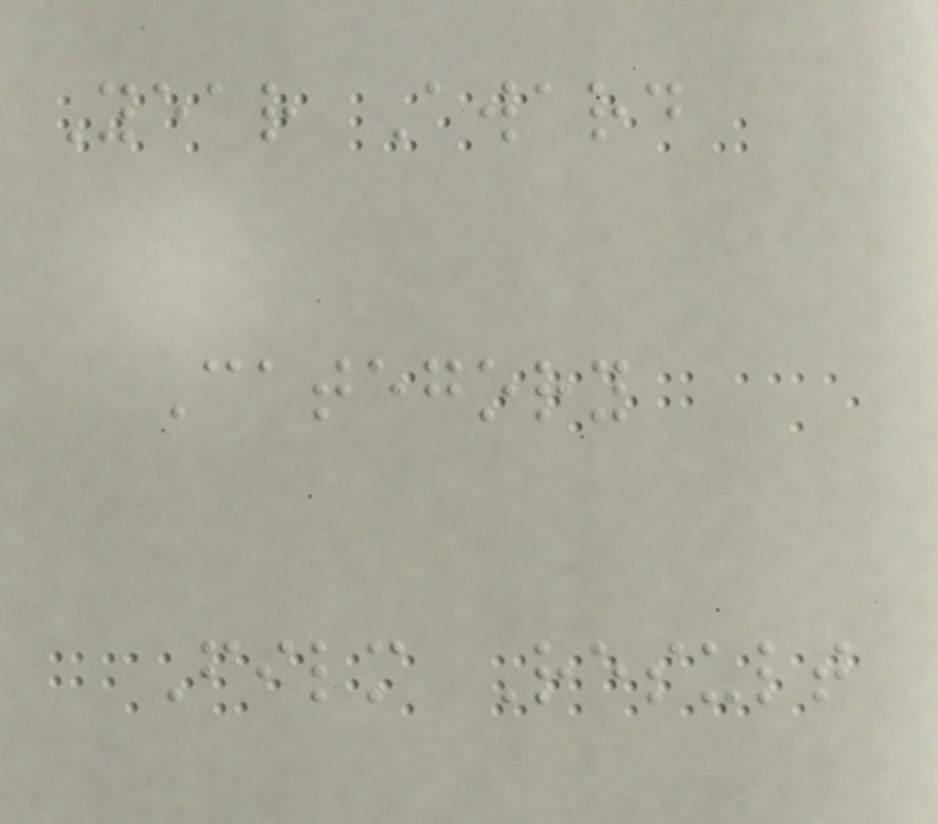Year Award
Category
Film Result
